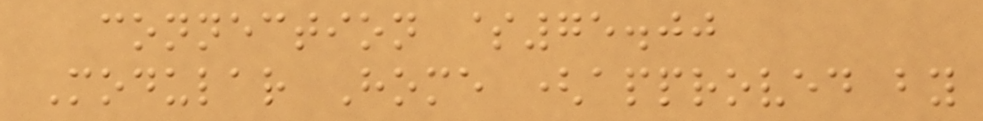connection $75.00
Modular Home (approved by
